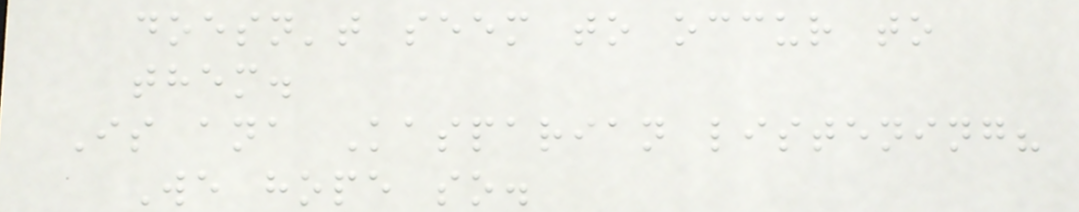doesn't seem to occur to
them.
Is ana Kasparian listening?
We hope so.
